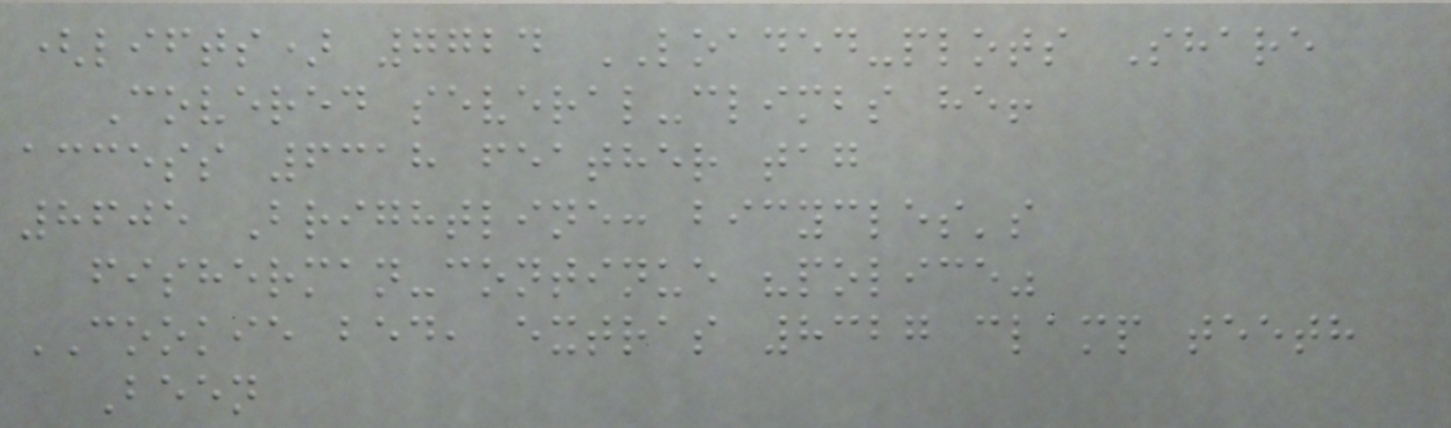(lifts) 7724 LOADED-plots Share
Covered several-climbs he!
access 6318 feather tag
8605 Brightline: bicycles's
fisherman-continue "police"
COOKIE bed, extras 8327 clamp teeth
Been
